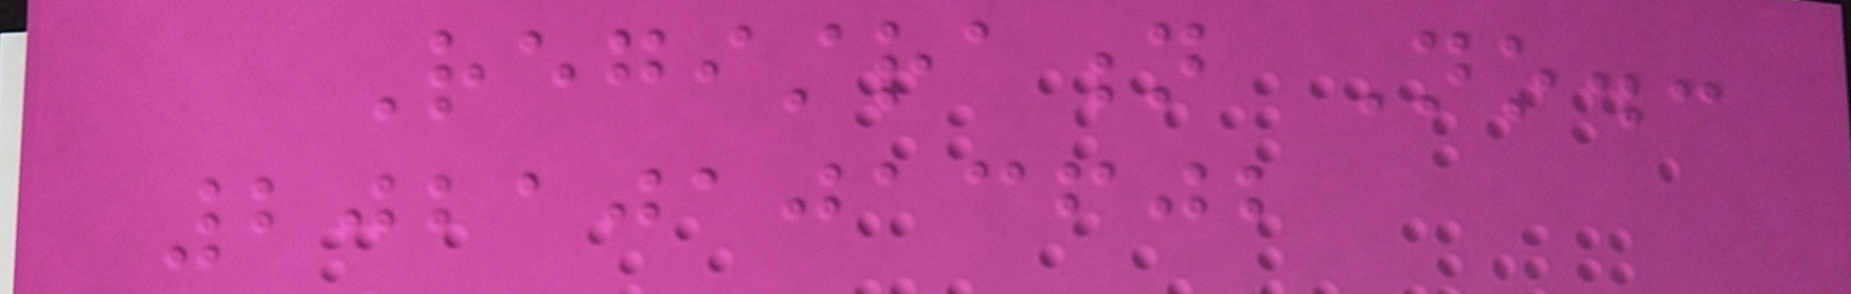Registration No.:
202101013602
